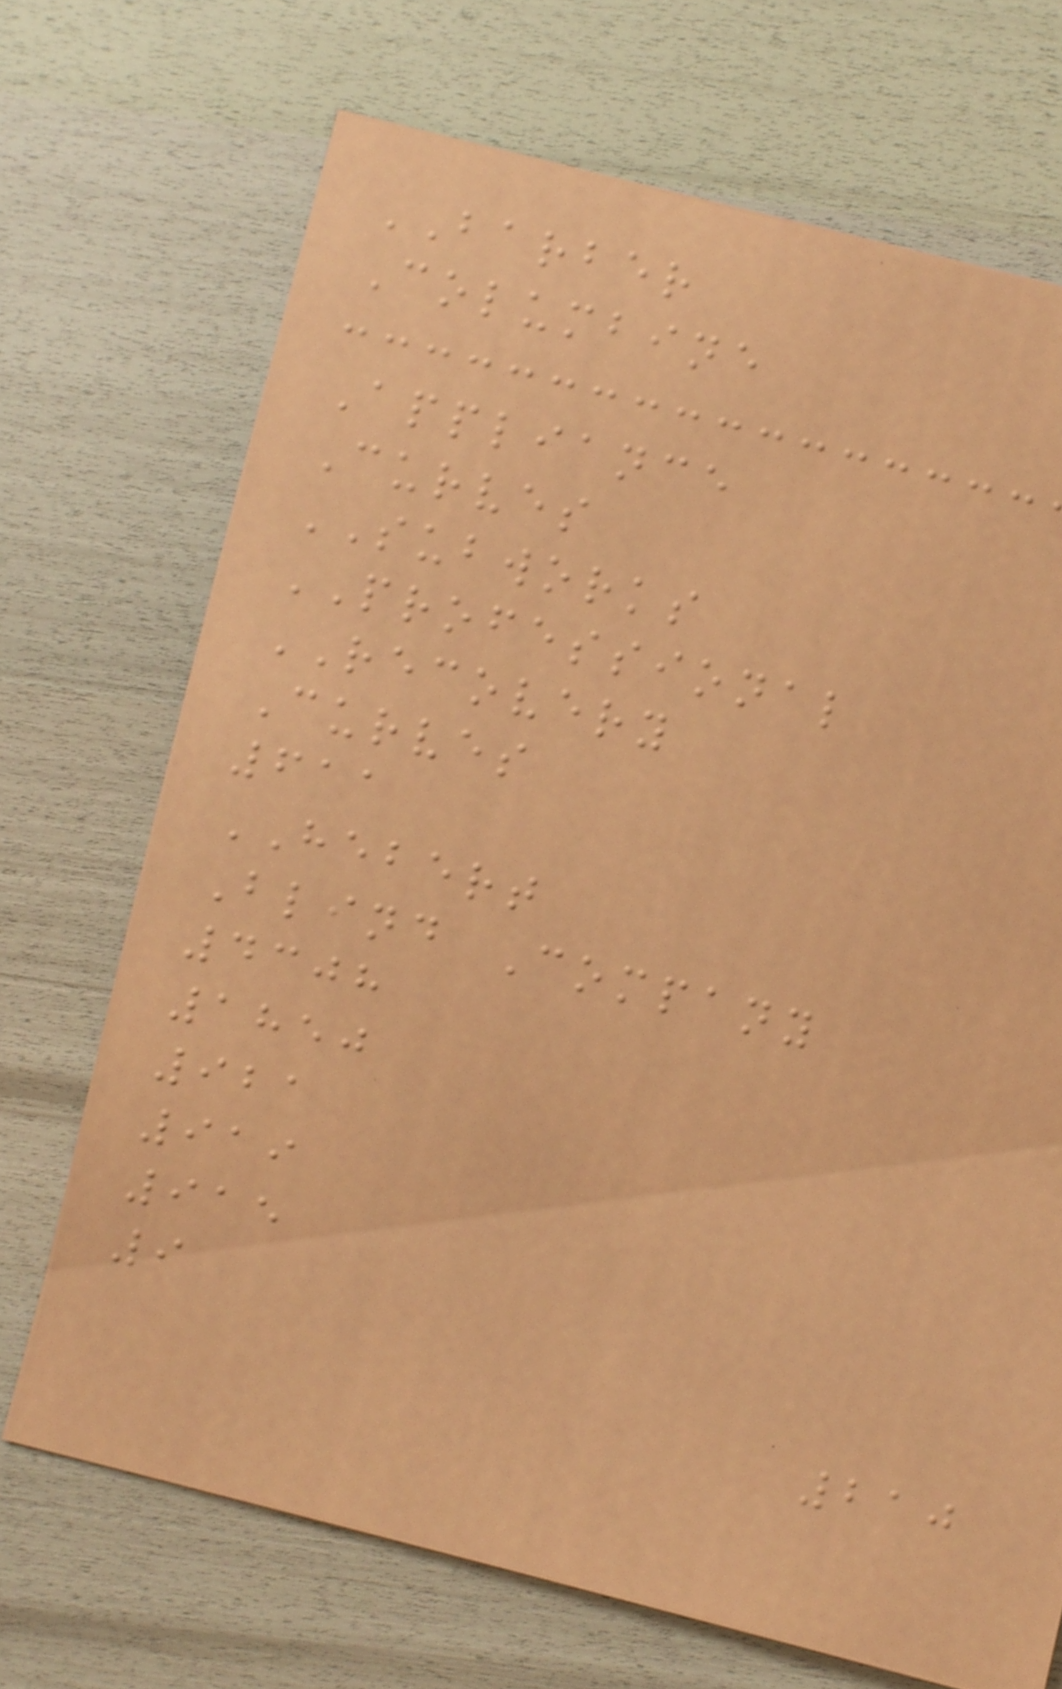BARBER
Columbine
Appliance
Curves
SUBWORKS
PROFESSIONAL
RECOVERY
Curves
611
HEBERT
Blind Company
4308
1850
921
919
915
9
210
